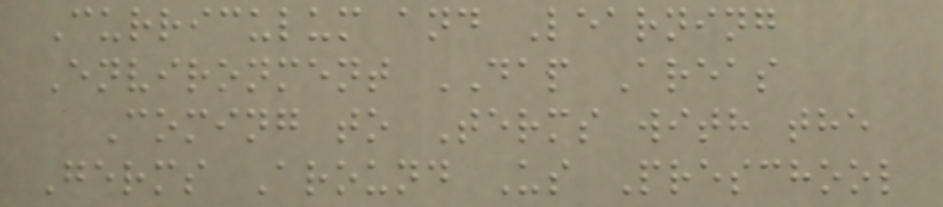Curriculum and Learning
Environment DAP Areas
Coming to Terms with the
Germs Around Us Preschool
